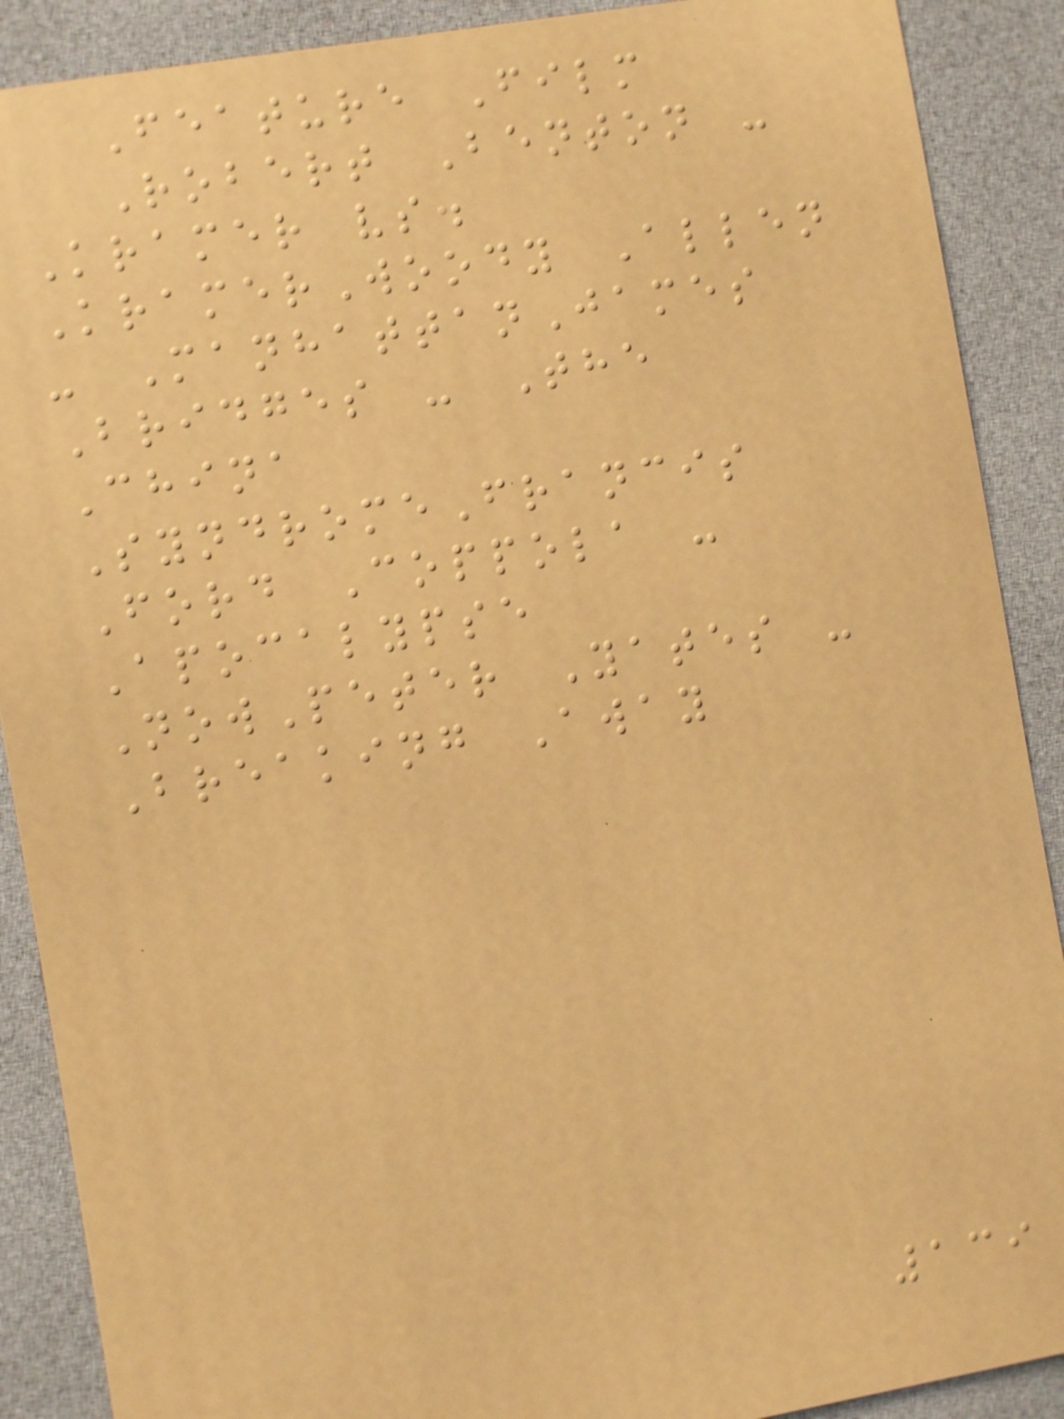Feature Film
Robert Benton -
Kramer vs.
KramerWoody Allen
- ManhattanJames
Bridges - The
China
SyndromeFrancis
Ford Coppola -
Apocalypse
NowPeter Yates -
Breaking Away
139
